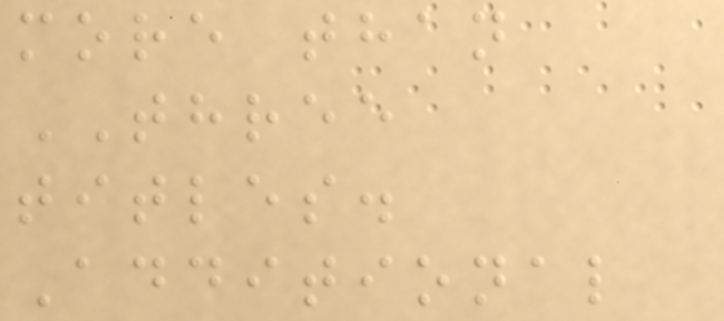more than
THREE
titles.
Additional
